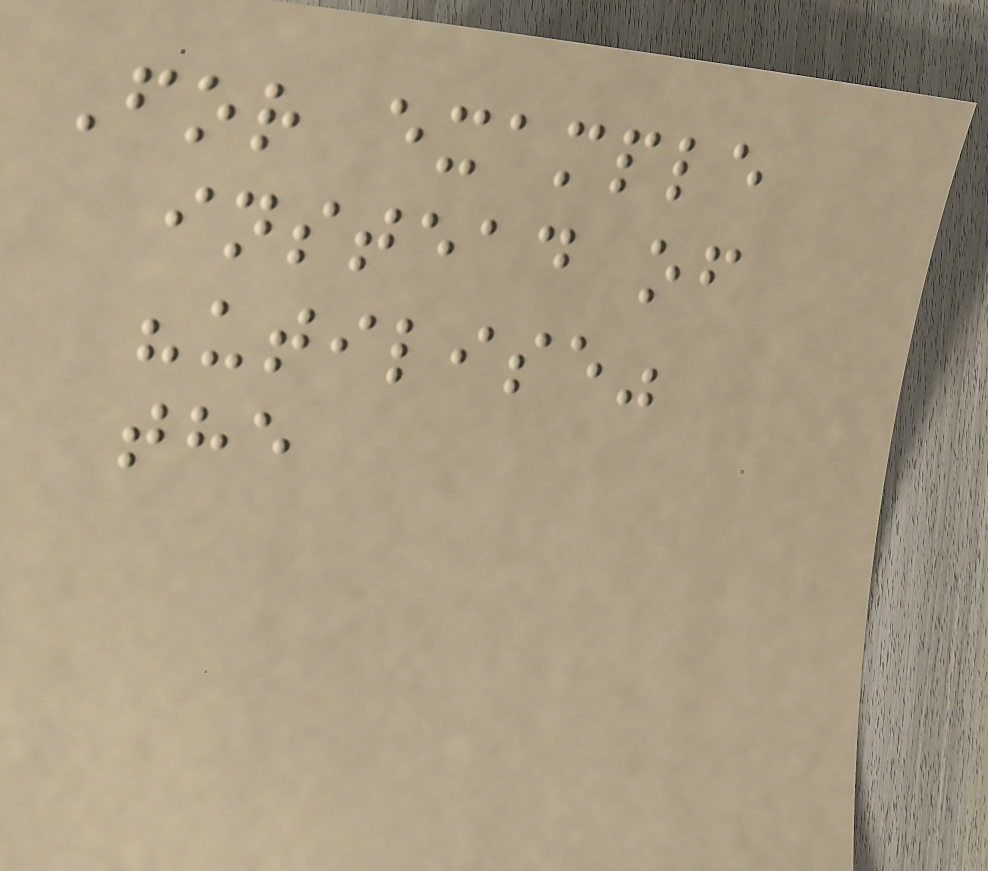For example
instead of
"utilise"
the
